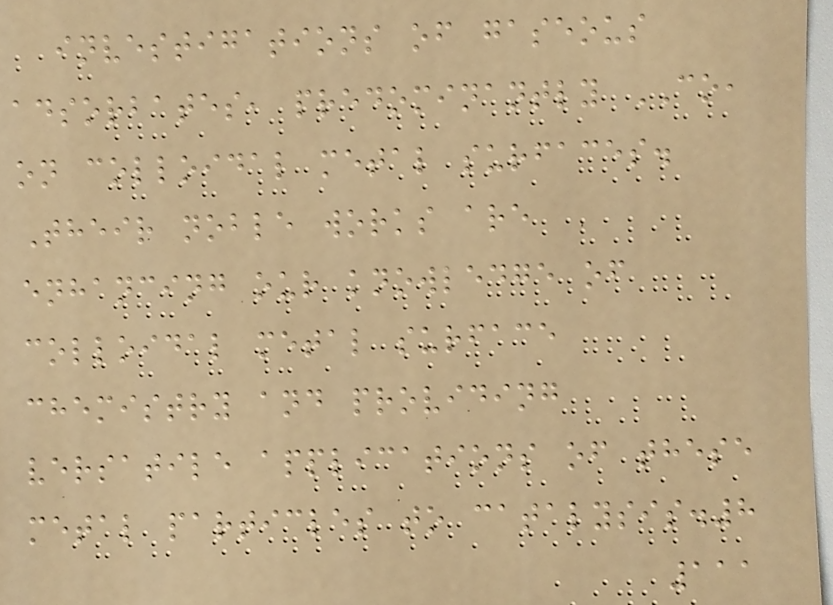investigations of gaseous
adsorbates, predominantly CO,
on colloidal metal surfaces.
Their noble works are
enhancing our knowledge of
colloidal metal surface
chemistry and providing
versatile applications of these
metal particles to catalysis.8
111
